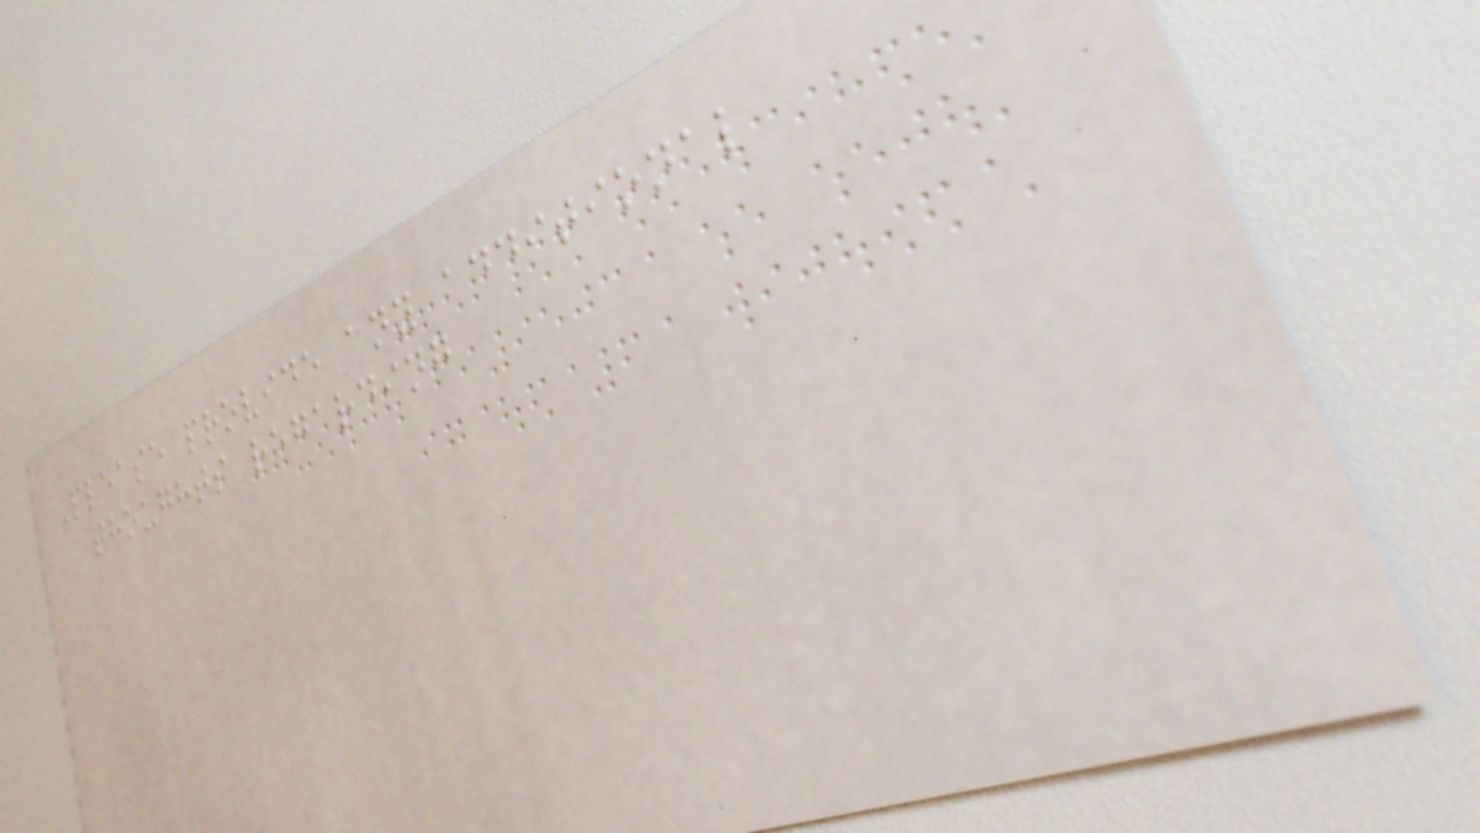Please provide any additional
thoughts regarding
